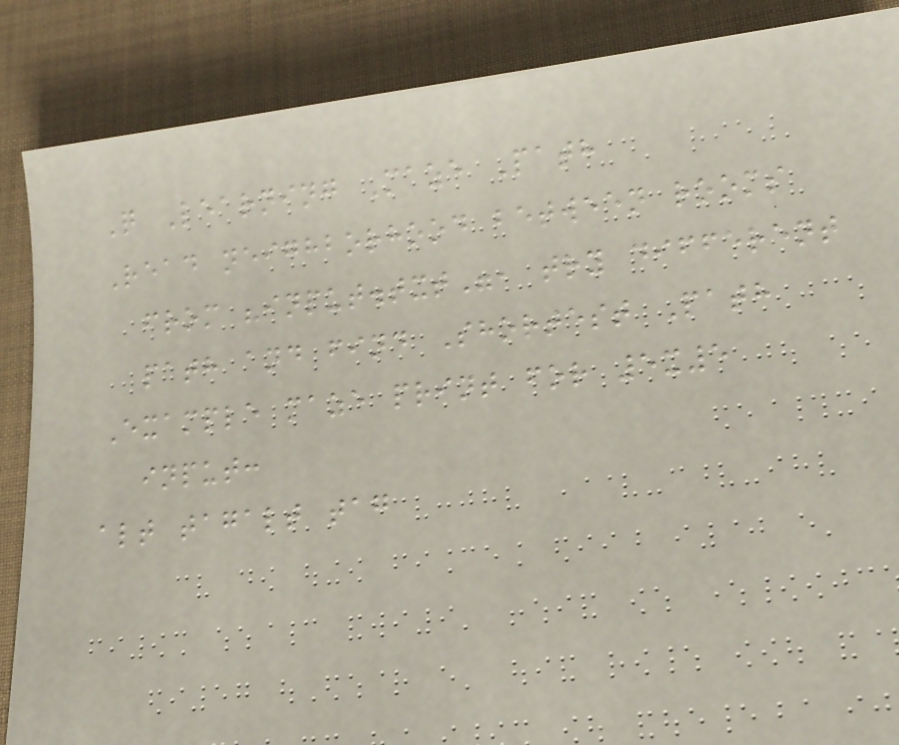Q Learning Maze Path
Read neighborhood between rooms
from "input.txt", try different
path and find Shortest Path
Example maze print for 5x5
input:
alt tagalt tag
